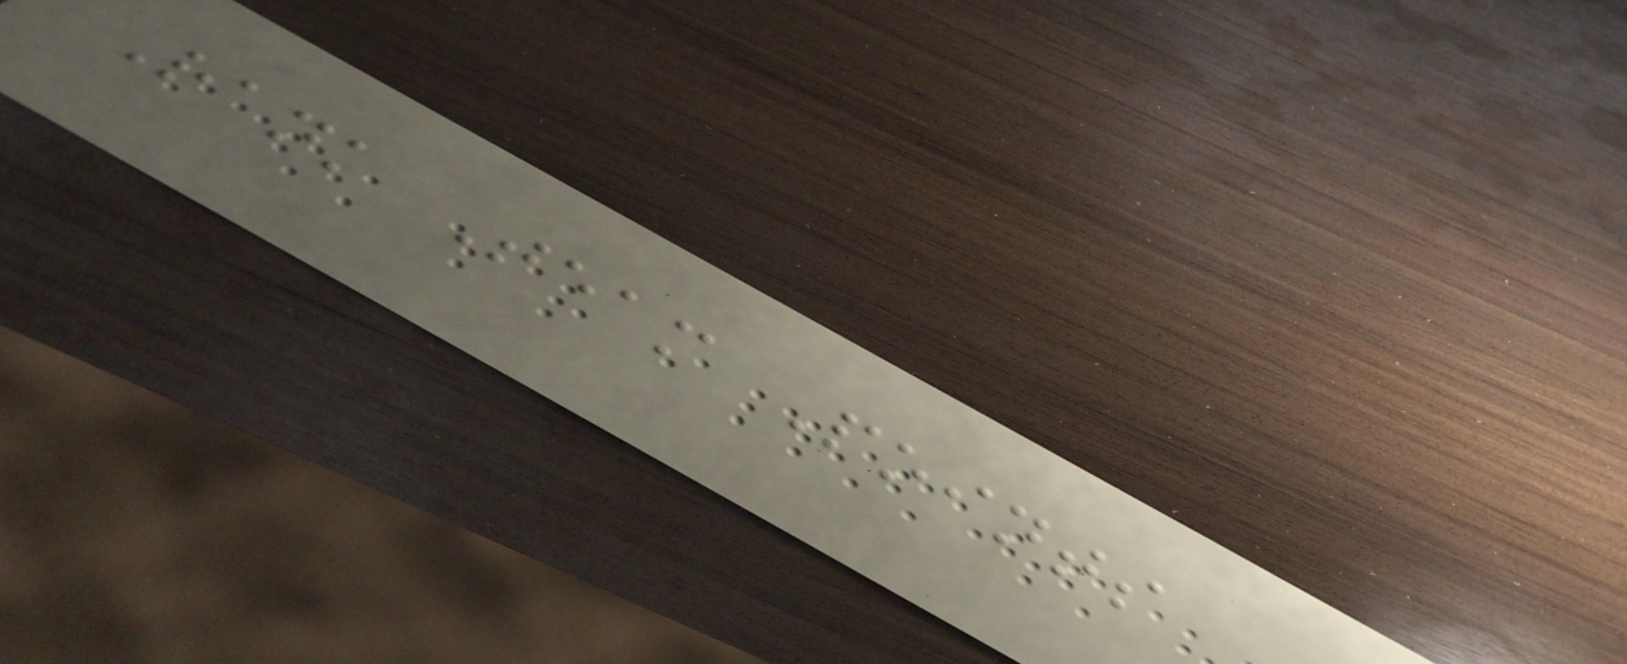Rank Team Points
